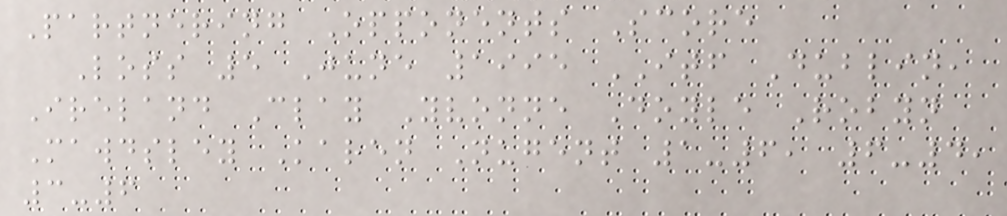Partnering Opponents Score
Loss 5 June 1995 ITF Dublin,
Ireland Clay Yvonne Doyle Robyn
Mawdsley Karen Nugent 1-6, 6-4,
3-6
